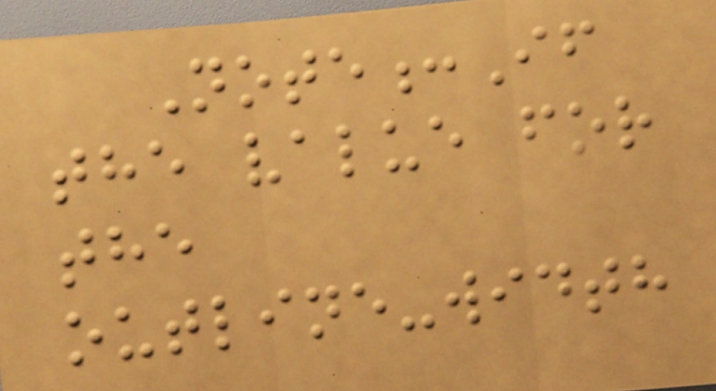Note:If
the value for
the
outline-width
